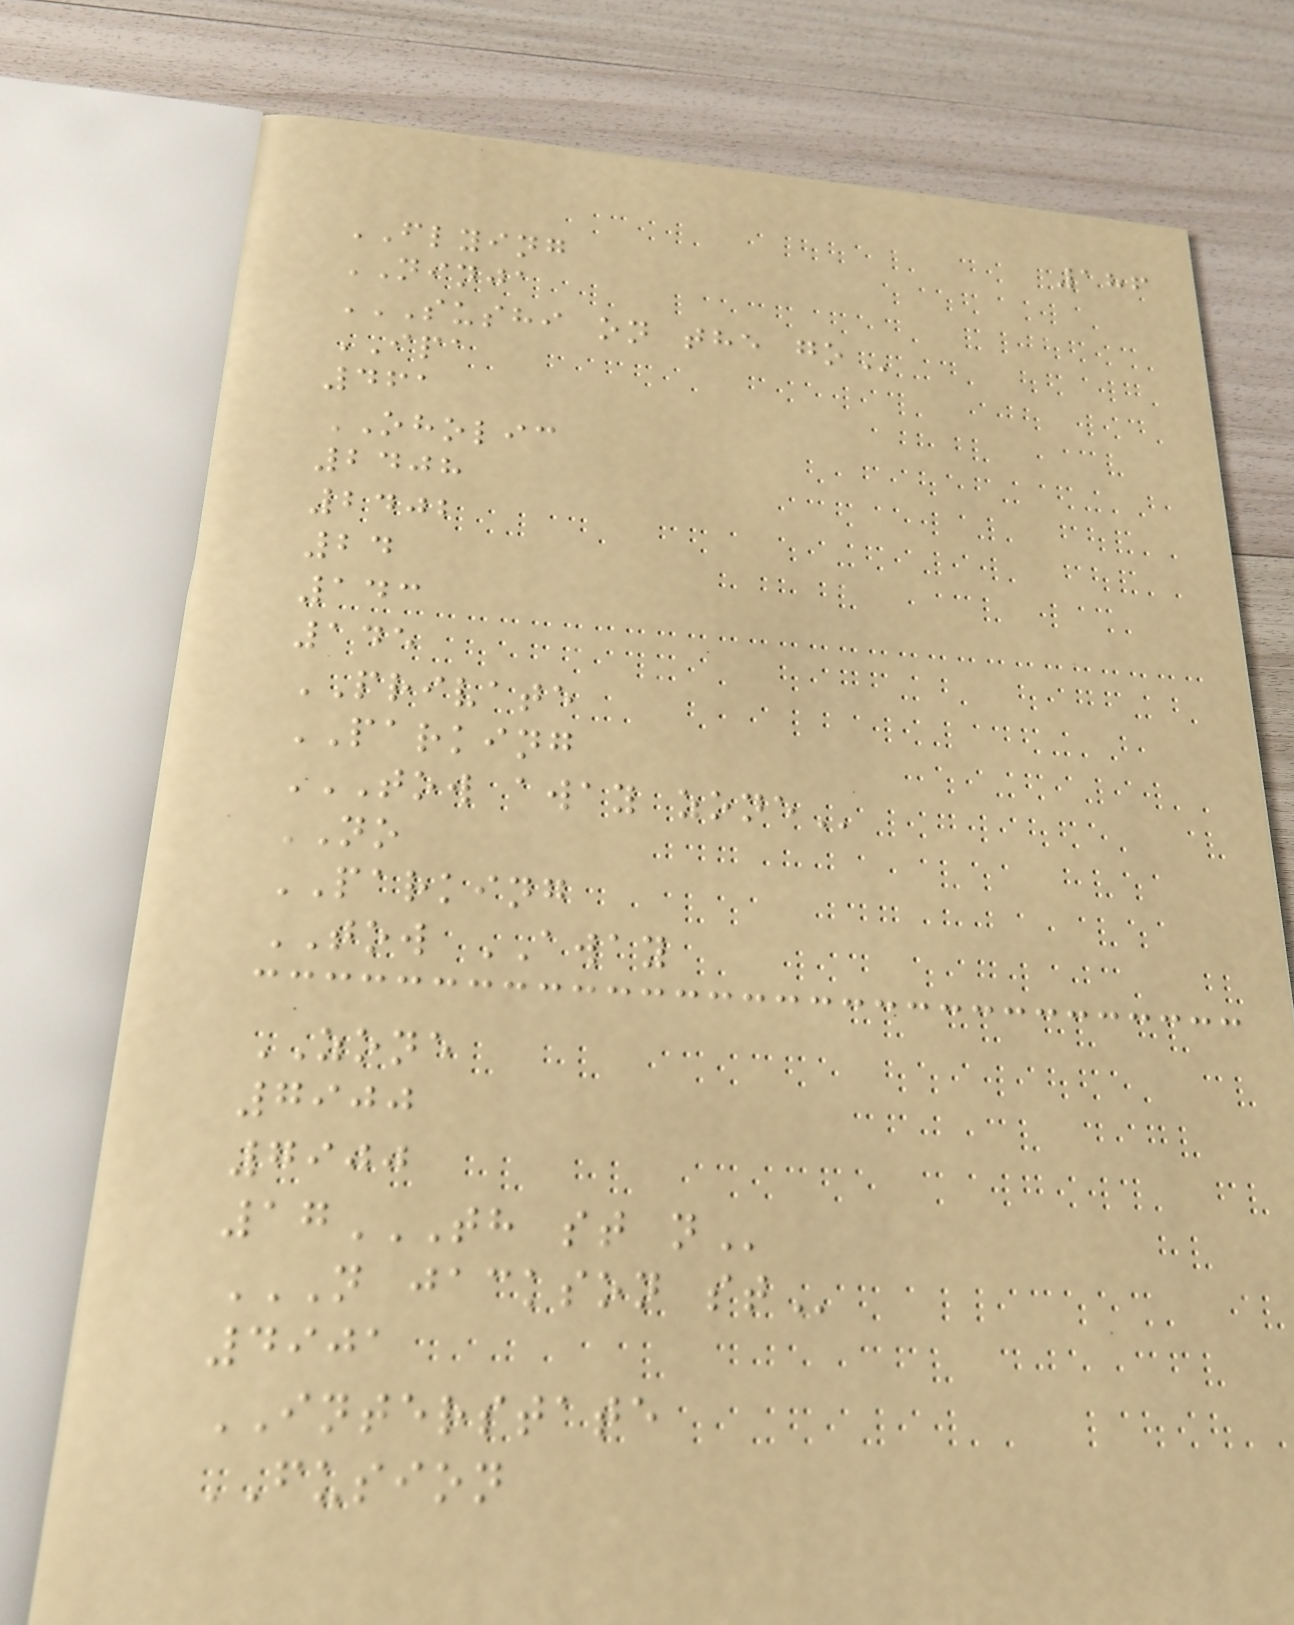186
FLYING
NINJA
SUSHI ON THE GO
IPA
461
OHOLIC
2408
2402
24
143
145
PRIVATE
PARKING
TOW AWAY ZONE
NO
PARKING
TOW AWAY
ZONE
7900
7900
17TH ST N
N JACKSON ST
4901
INTERSTATE
FUSION
